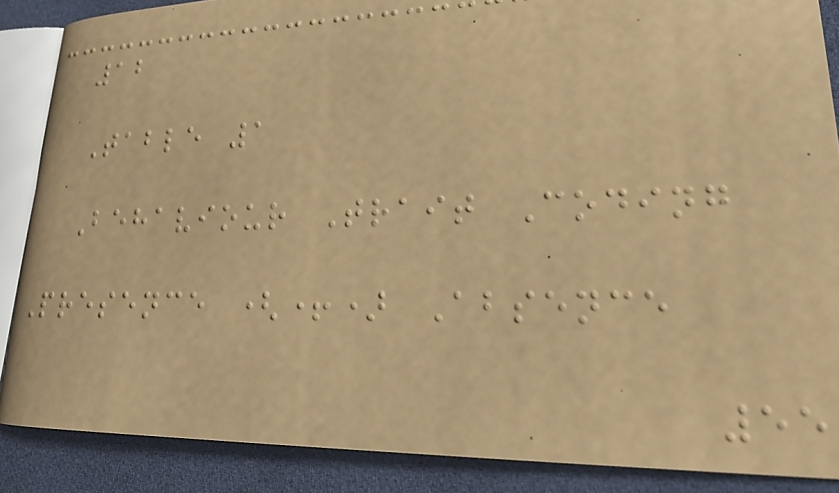12
Table 1
Behaviour Trait Coding
Presence (+) Absence
55
